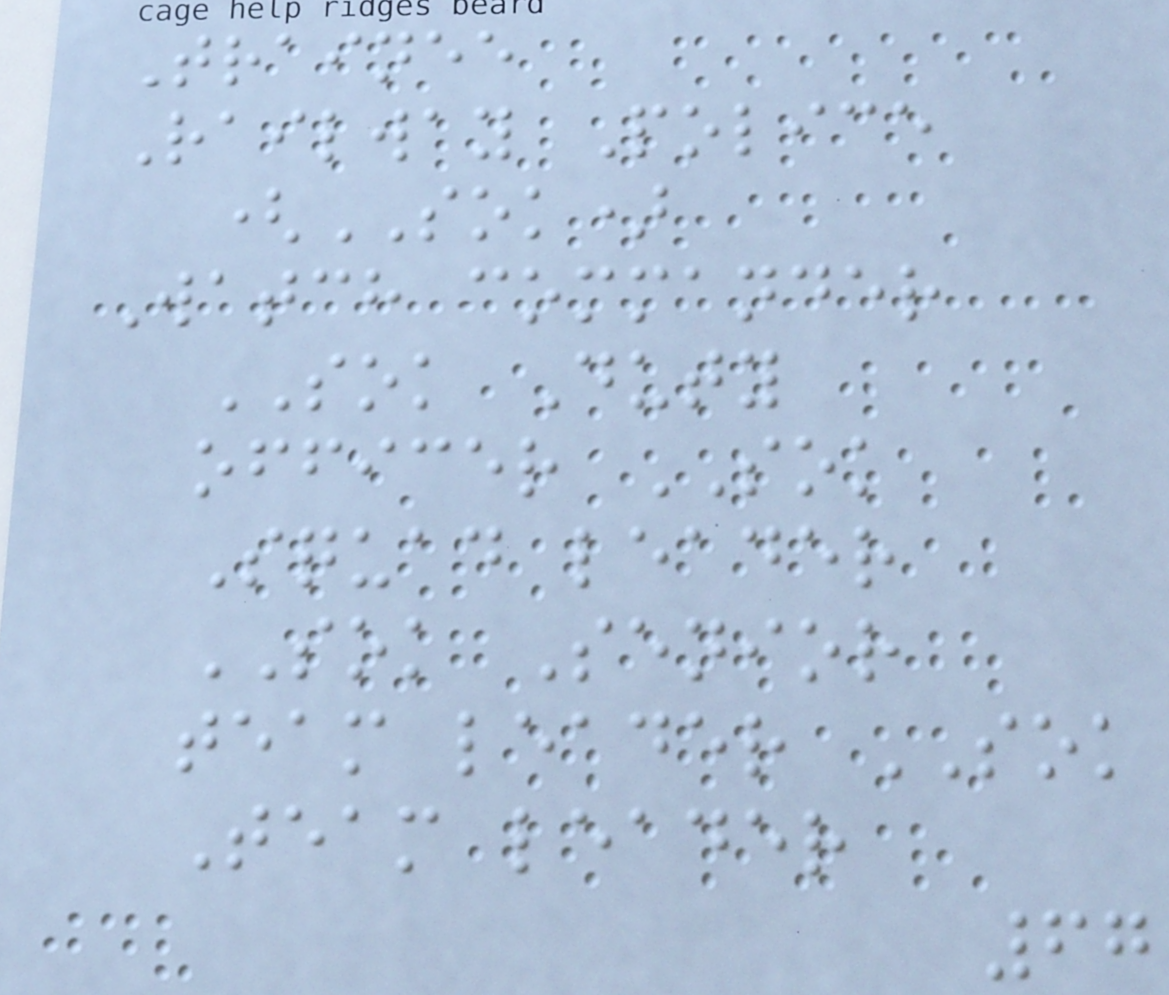Trainee
Railway Police
(SOK)
Watch commander
SOK Duty
officer SOK
Squad leader
SOK Senior
team leader SOK
Team leader
67
